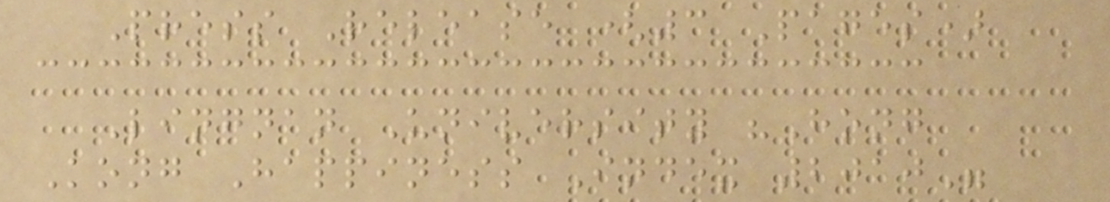Press Release (3 Pages)
Lingnan University "Hong
Kong Happiness Index 2010"
